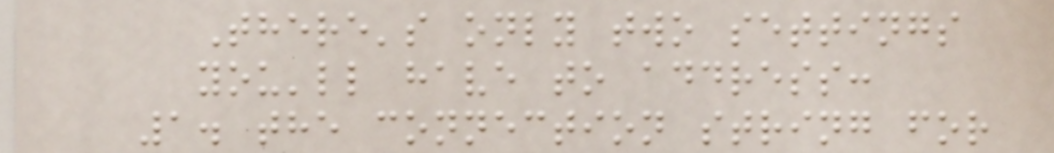There's only two settings
you'll have to address:
1. the connection string for
